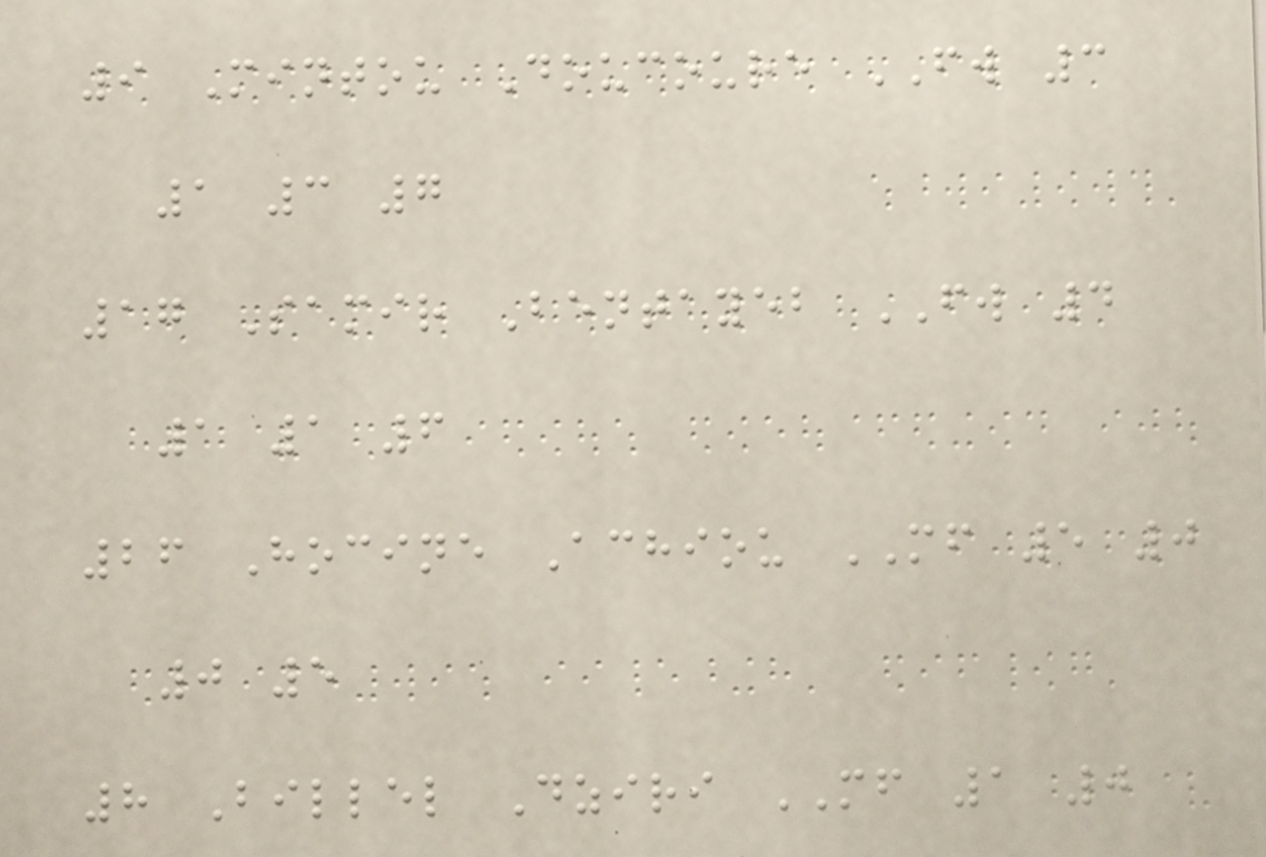9 Mintou Doucoure FW 3
1 3 7
17 Samir Bentayeb FW 4
1 1 6
26 Hocine Achiou MF 5 0
0 5
8 Billel Dziri MF 1 0
